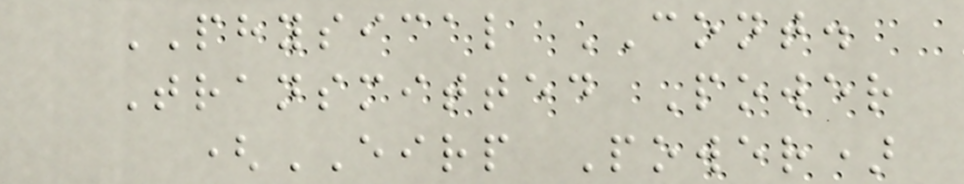PHYSICAL CONT.
Transmitted Power
(EIRP Power)
